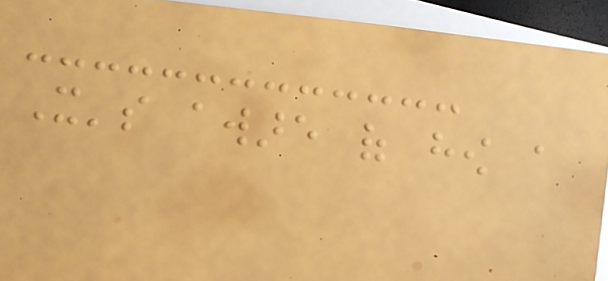It's aware of how a
